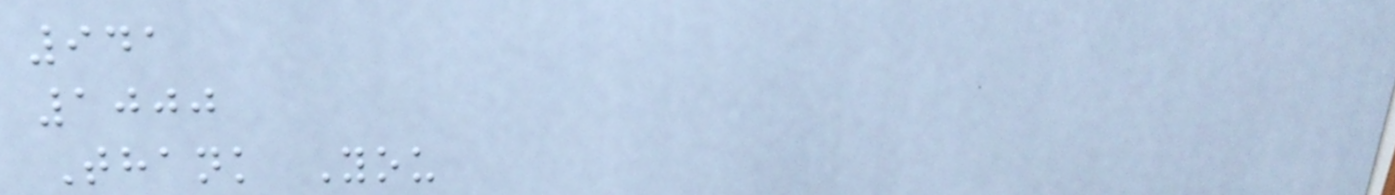941
1000
Thank You
